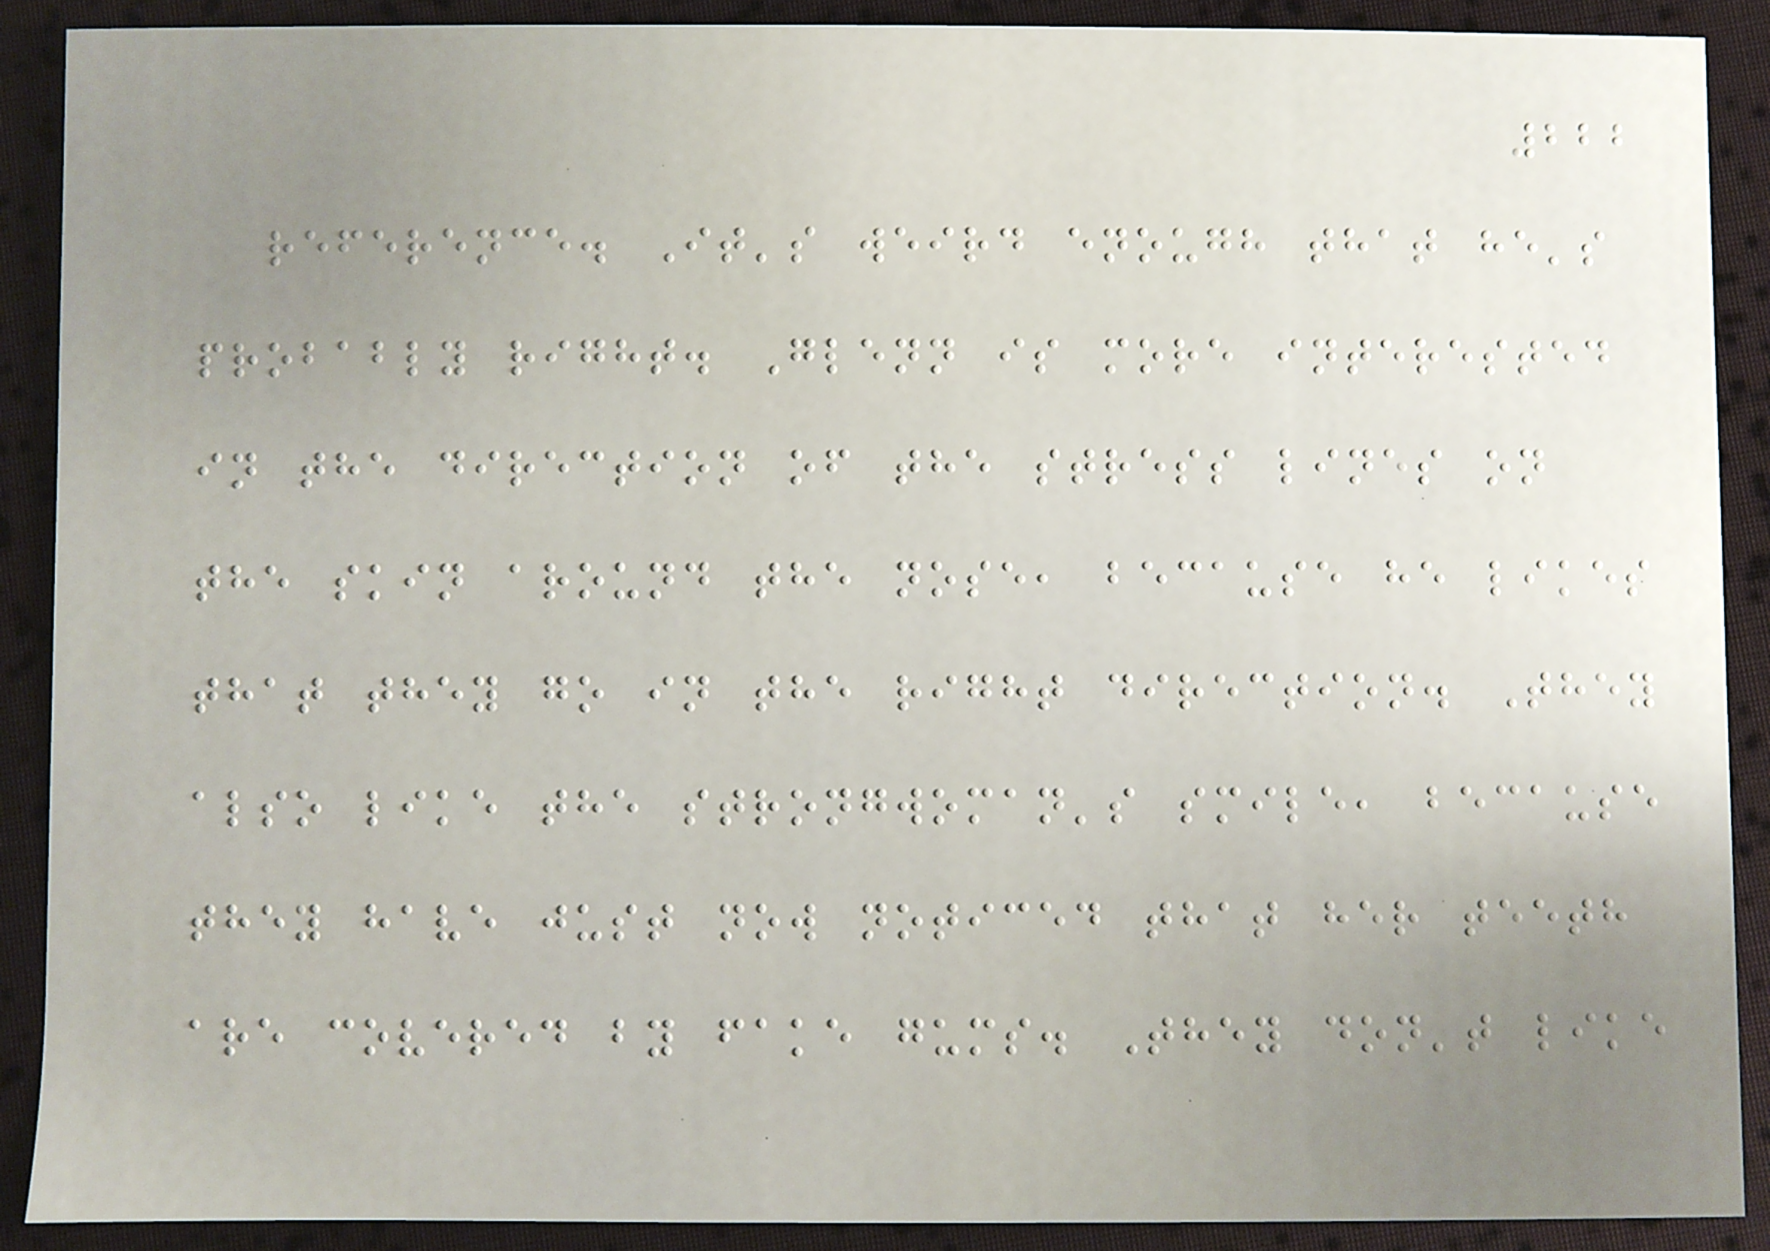222
reference. It's weird enough that he's
probably right. Glenn is more interested
in the direction of the stress lines on
the skin around the nose, because he likes
that they go in the right direction. They
also like the strongwoman's smile, because
they have just now noticed that her teeth
are covered by fake gums. They don't like
